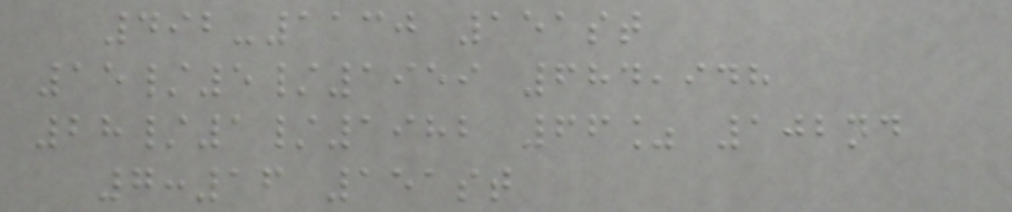492-1130 151st
15/5/1959 684,948
28/1/1982 66% 102nd
7:16 151st
